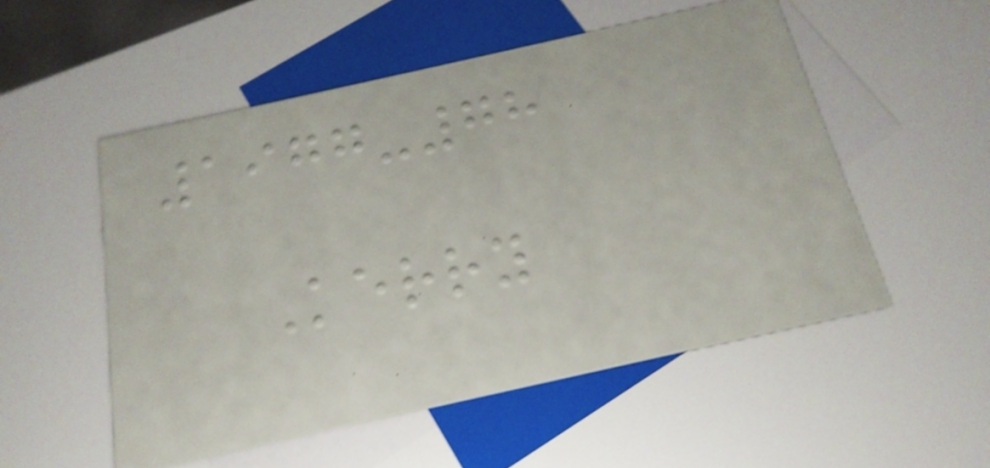1977-78
Kerry
